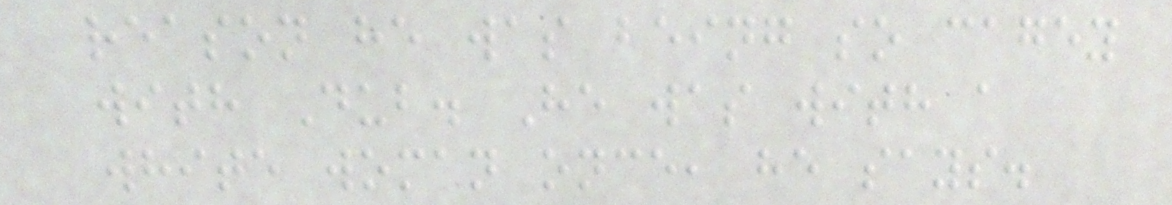reason he was being so cagey
with Dub. He was with a
white woman once, he says.
